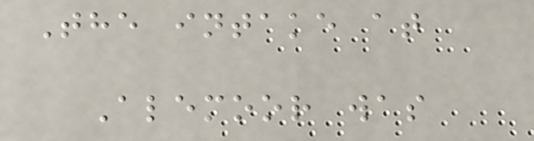The intake at
Alemoor was
